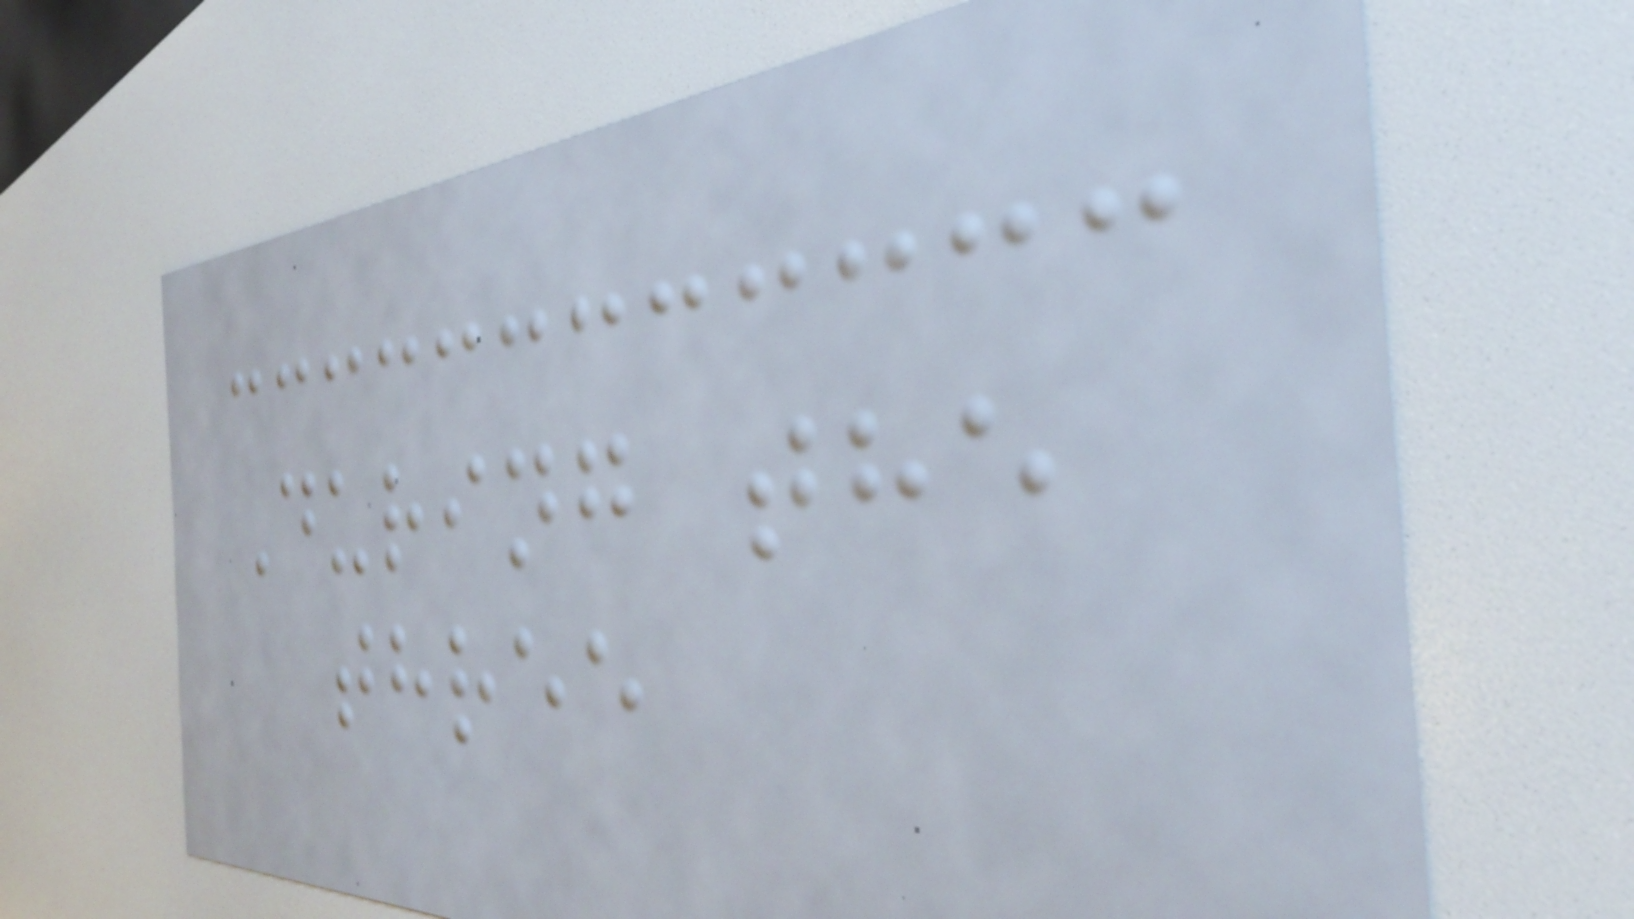During the
three
